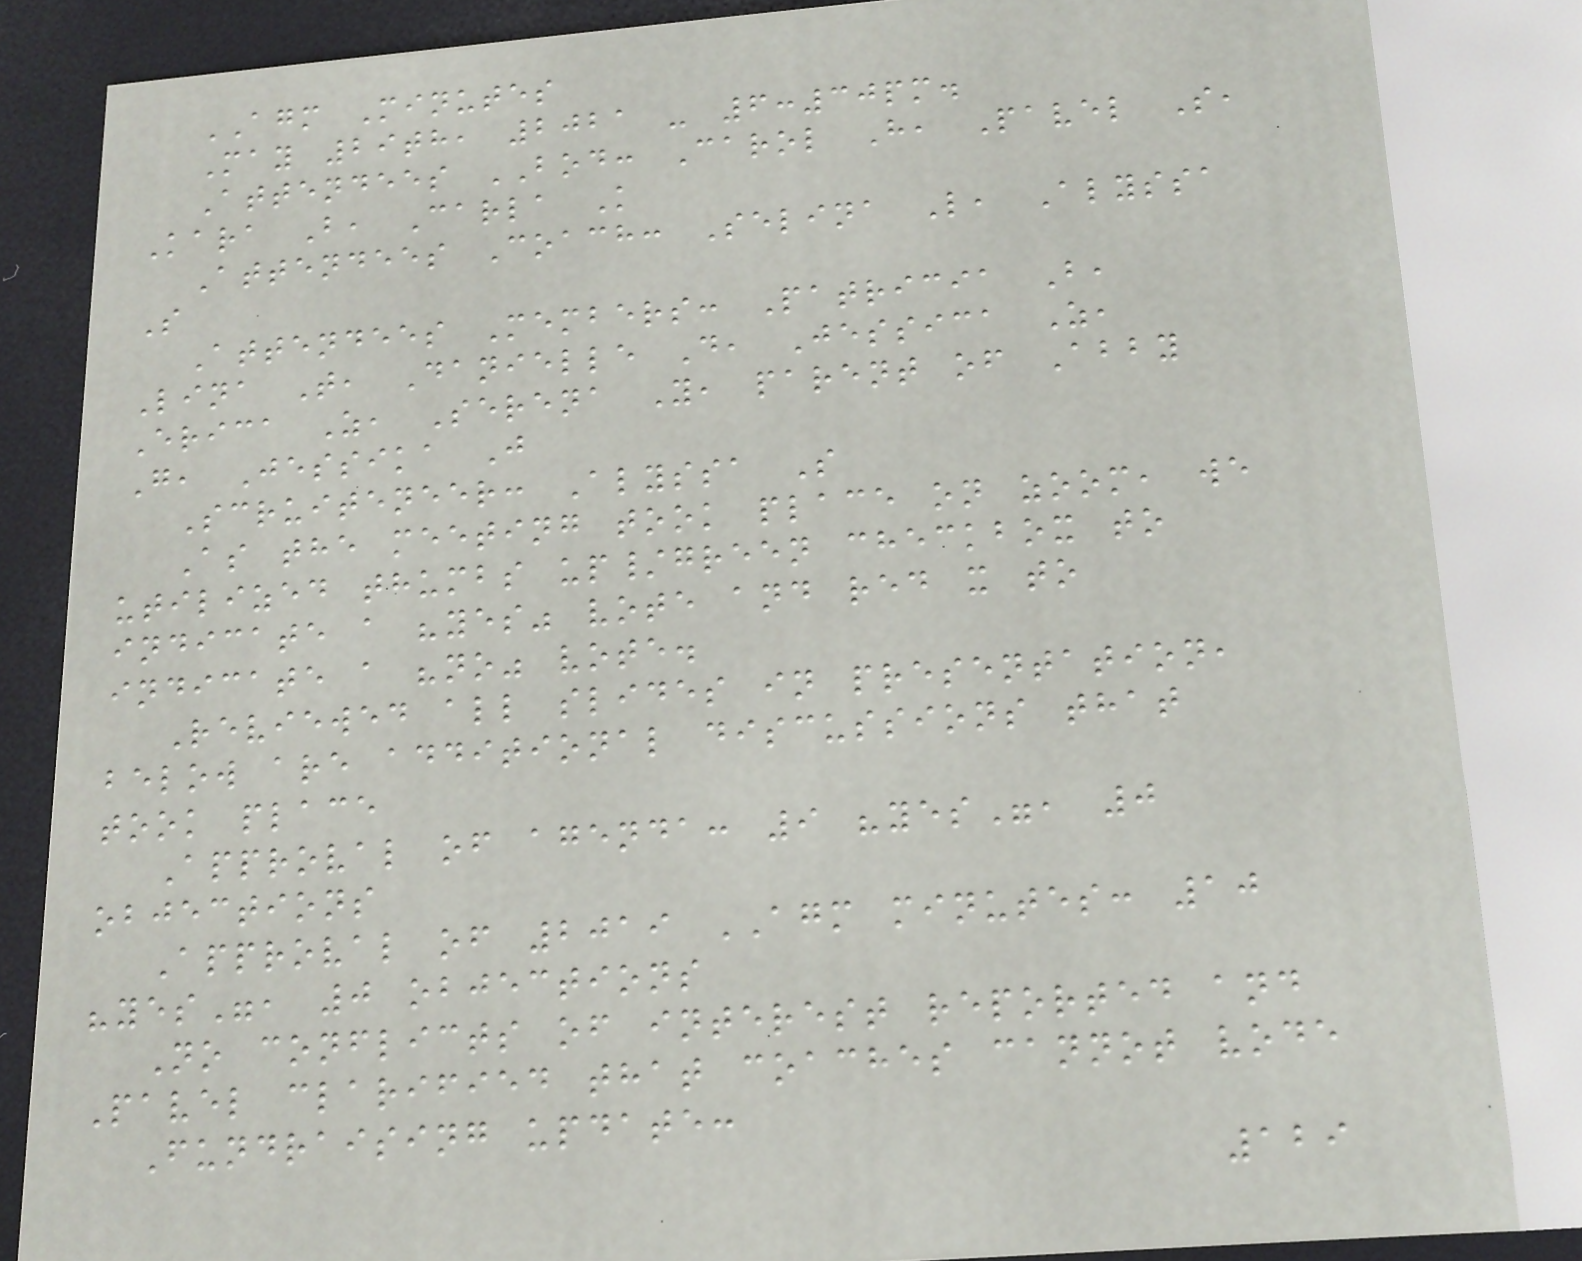AGM Minutes
May 29th, 2021 - 6:30pm.
Attendees BOD: Carol H, Pavel S,
Kara B, Carla K
Attendees Coach: Selina L, Alyssa
S
Attendees Members: Patricia B,
Lina T, Danielle D, Jessica Z,
Erica Z, Serena Y, parent of Abby
G, Jessika J
Scruiteneer: Alyssa S
As the meeting took place on zoom, we
utilized thumbs up/green checkbox to
indicate a "yes" vote and red x to
indicate a "no" vote.
Reviewed all slides in presentation,
below are additional discussions that
took place
Approval of agenda: 9 "yes", 0
objections
Approval of 2019 AGM minutes: 10
"yes", 0 objections
No conflicts of interest reported and
Pavel clarified that coaches cannot vode
Fundraising update:
129
